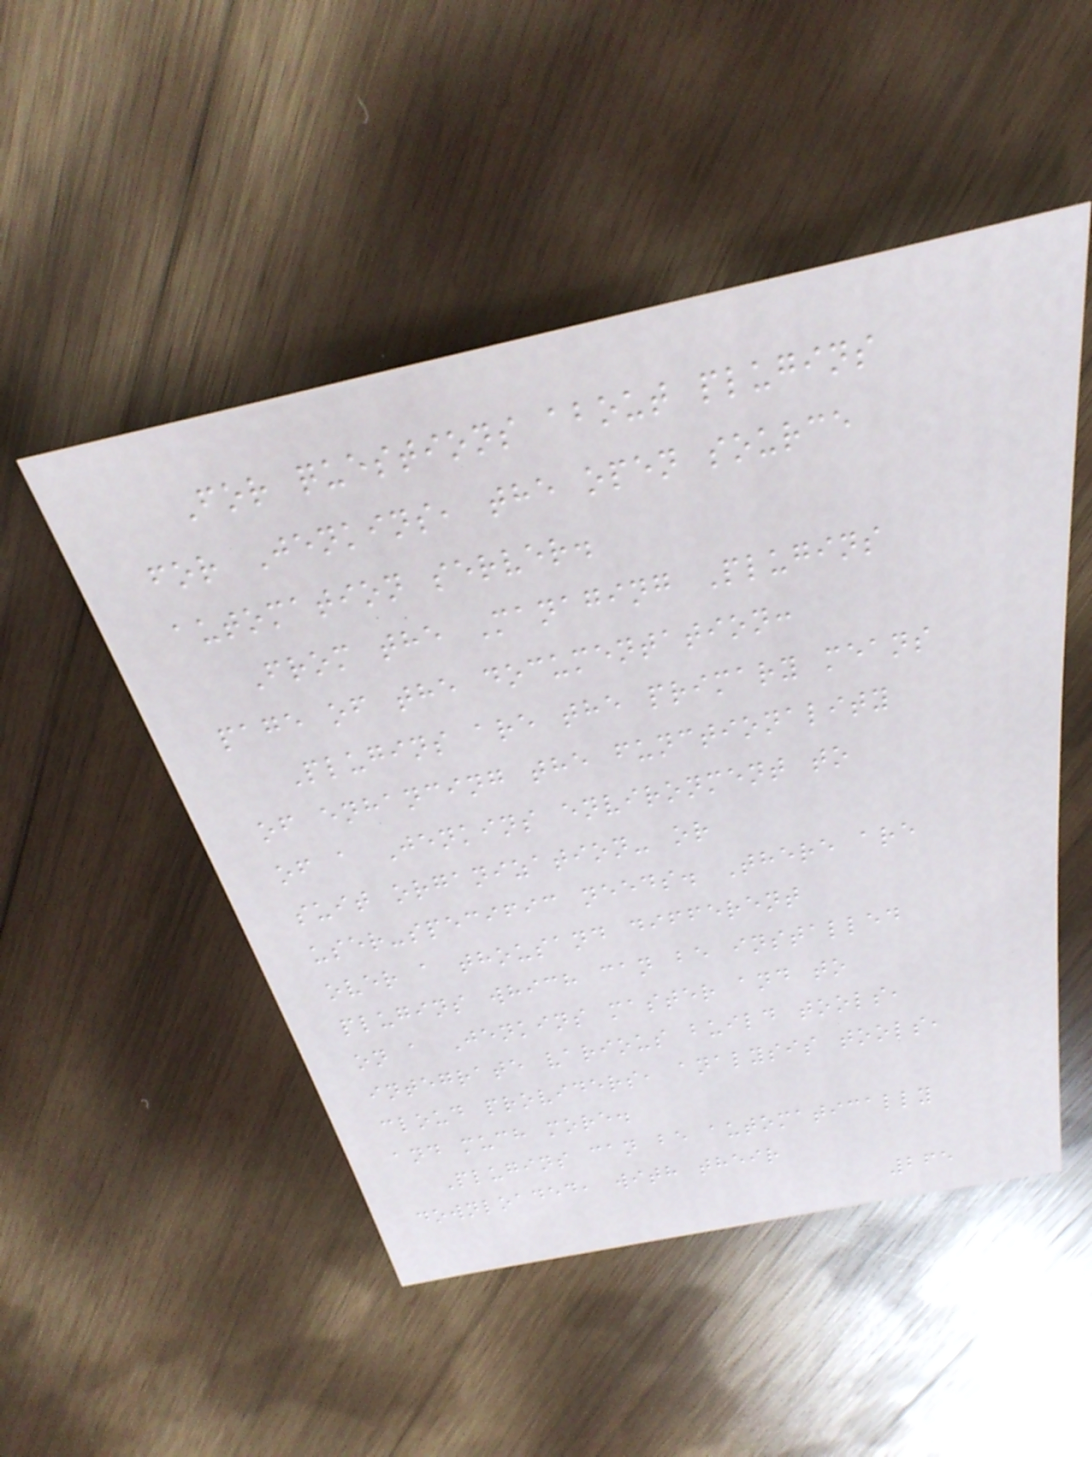For questions about plugins
for Jenkins, the open source
automation server.
From the Managing Plugins
page of the documentation:
Plugins are the primary means
of enhancing the functionality
of a Jenkins environment to
suit organization- or
user-specific needs. There are
over a thousand different
plugins which can be installed
on a Jenkins master and to
integrate various build tools,
cloud providers, analysis tools,
and much more.
Plugins can be automatically
downloaded, with their
265
